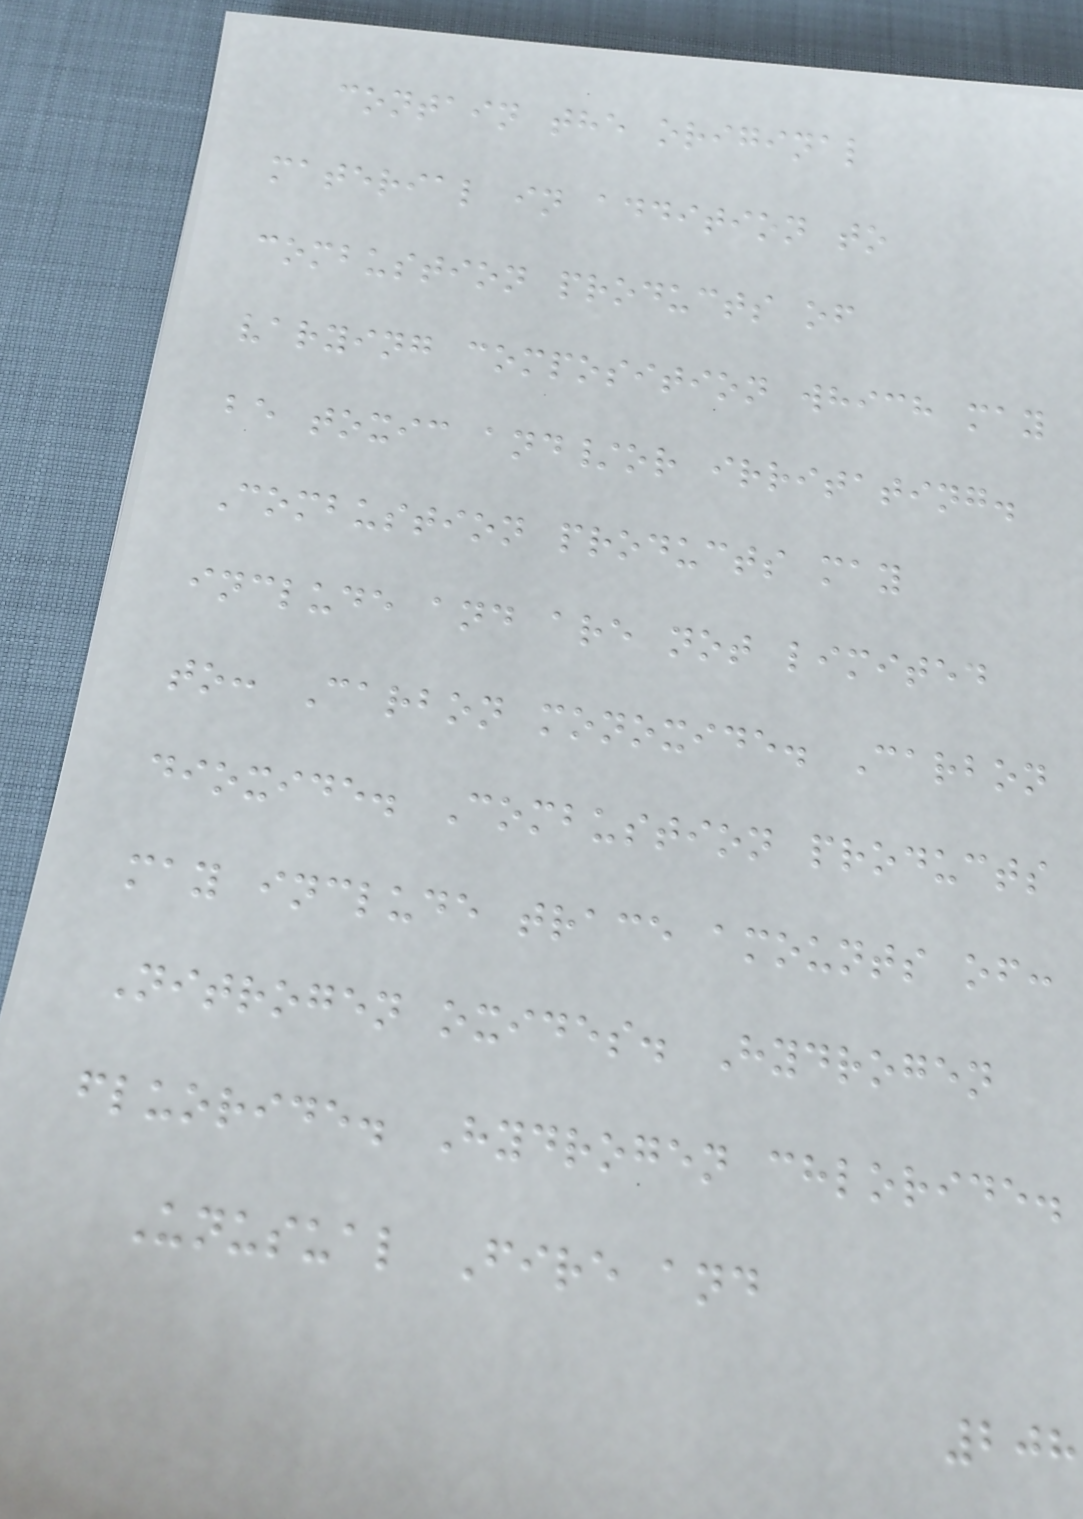contain the original
material in addition to
combustion products of
varying composition which may
be toxic and/or irritating.
Combustion products may
include and are not limited
to: Carbon monoxide. Carbon
dioxide. Combustion products
may include trace amounts of:
Nitrogen oxides. Hydrogen
fluoride. Hydrogen chloride.
Unusual Fire and
208
